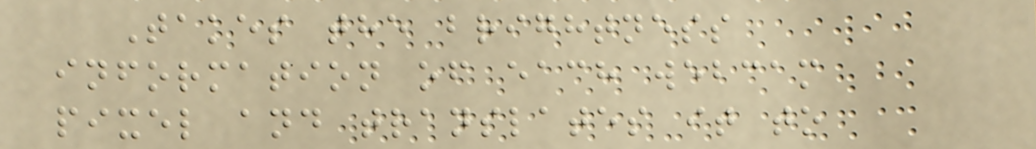Takes the brightness
information of each webcam
pixel and translates it to
